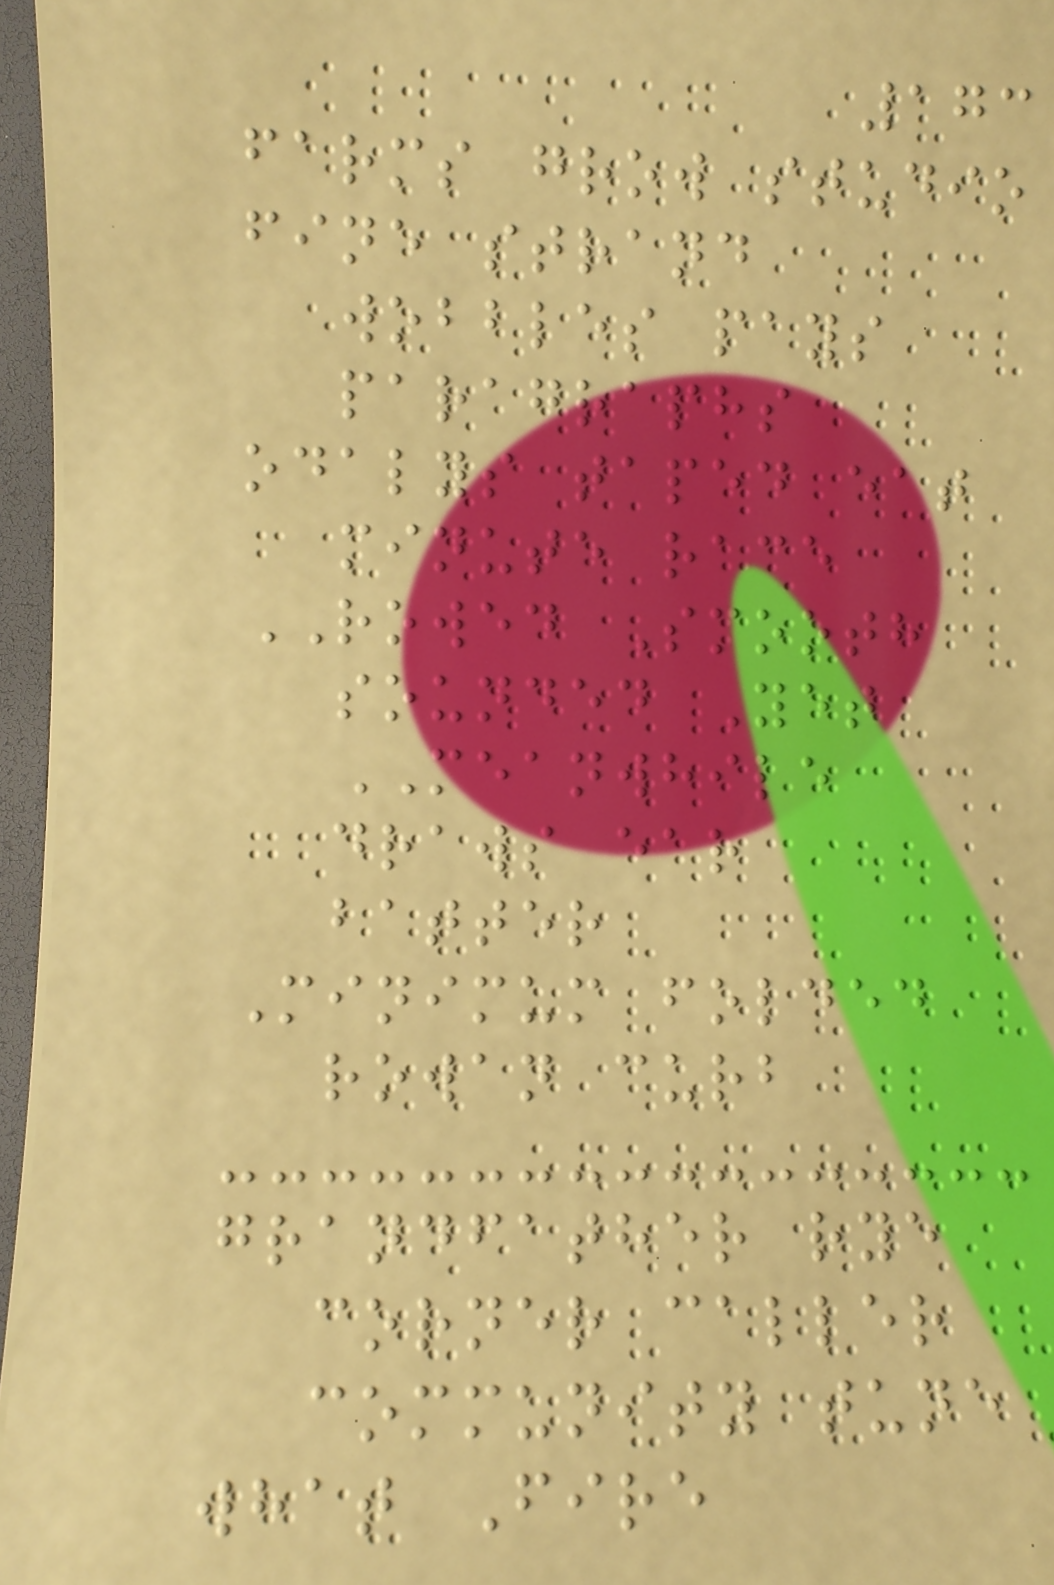173
farms grow studio
fine strand
wobbles pays
paragraphs
odalys taped eat
minute race
ROWED Smooth
sounded Yet
MEANWHILE
draws ear
batter
Minimum folded
rowan curb
grandfather rye
corner caller
community tune
what Fire
